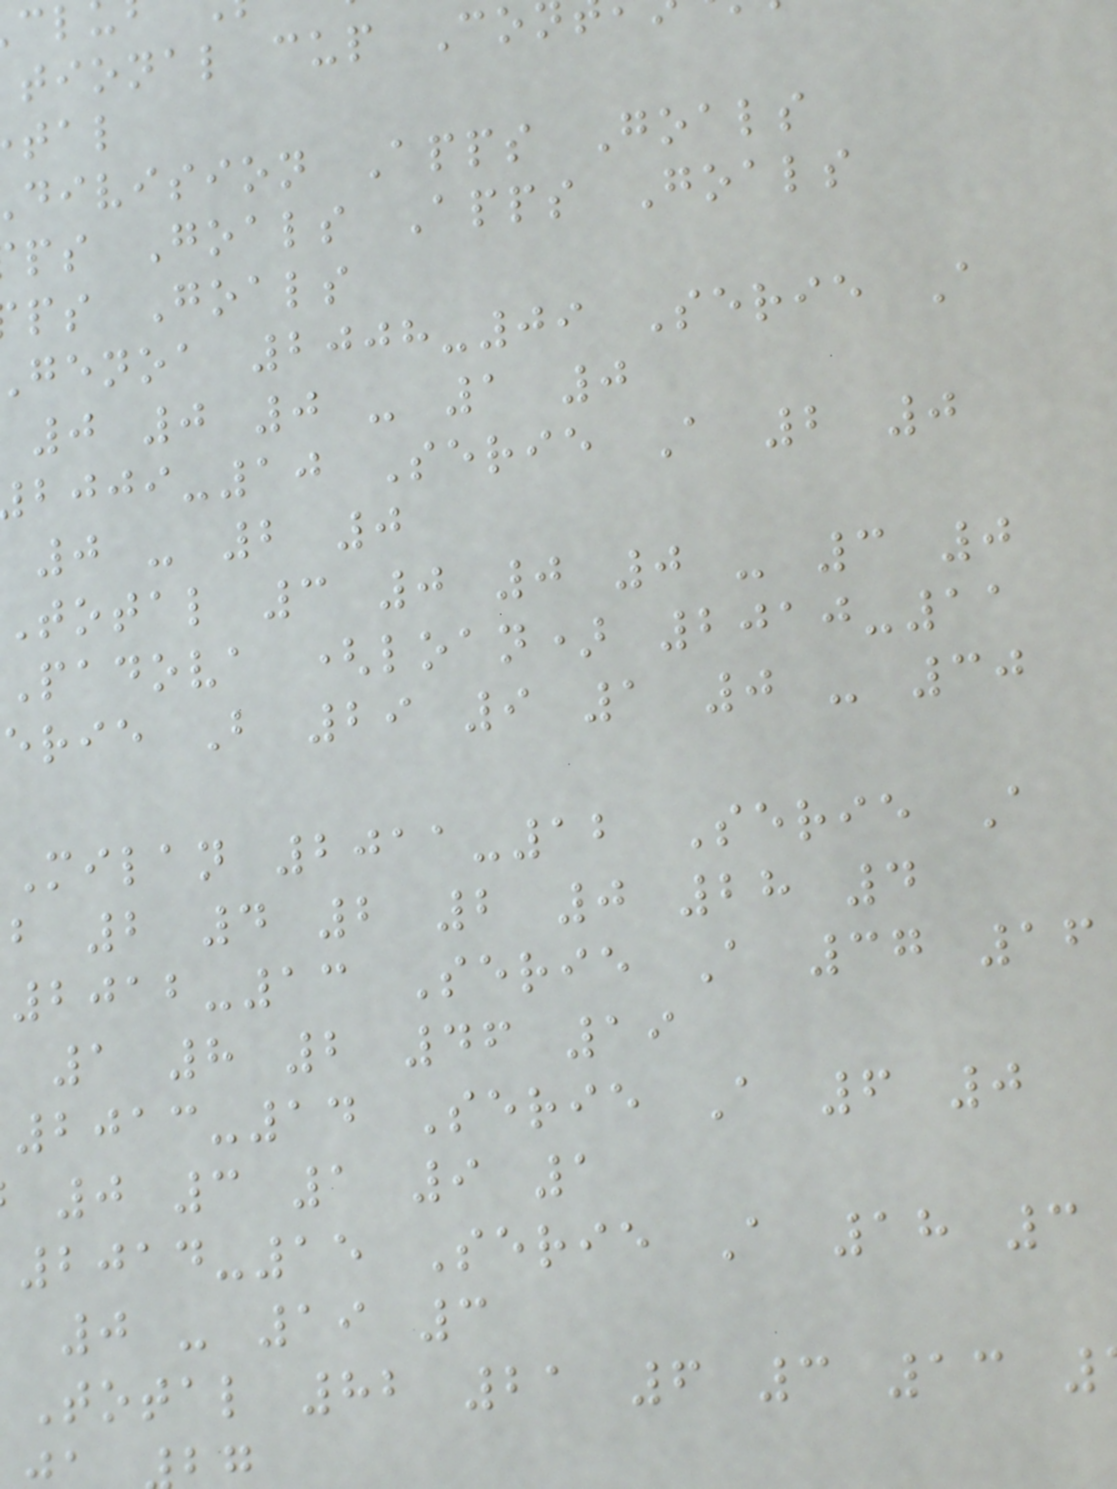tional cup Co
division Apps Goals
ps Goals Apps Goals
ps Goals
genoa 2008-09 Serie A
0 0 0 - 1 0
-10 Serie A 2 0
0 - 2 0
Total 3 0 0 0 - 3 0
Padova (loan) 2010-11
erie B 29 9 1 0 - 30
Milan 2011-12 Serie A
b 2 4 2 2 0 28 4
2012-13 Serie A 37 16
1 8 2 46 19
2013-14 Serie A 6 0
0 3 1 9 1
2014-15 Serie A 18 3
0 - 19 3
Total 82 21 6 3 13
